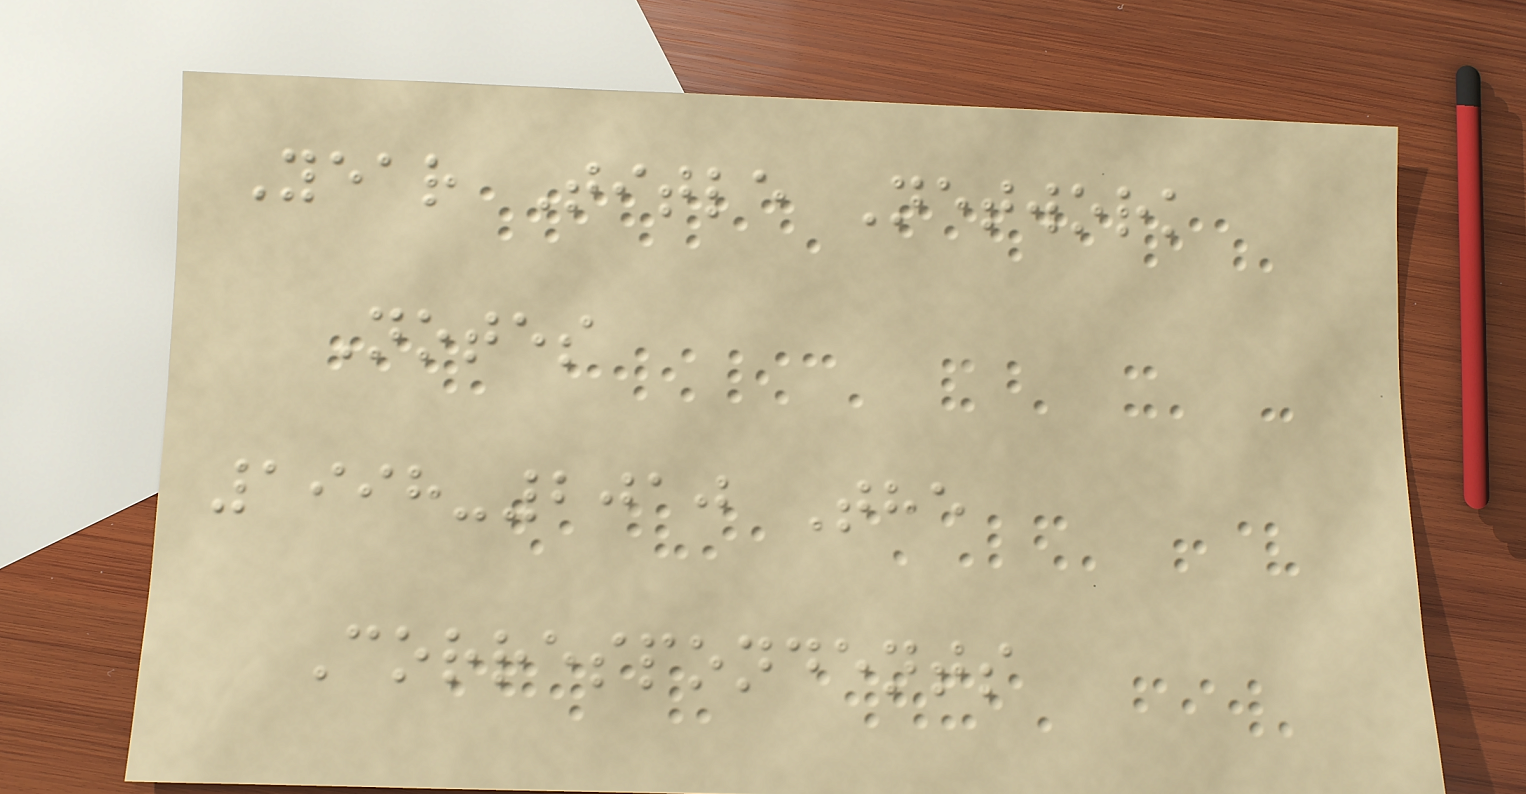Year Title Network
Notes
1998-2010 The
Correspondents
